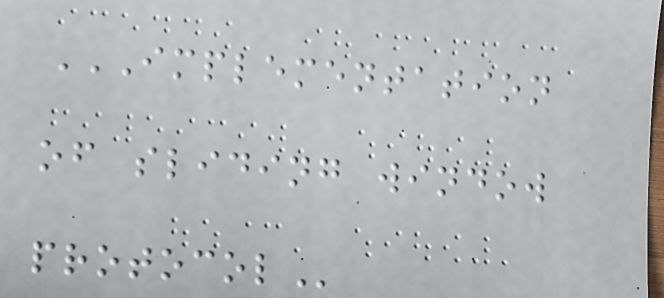IMPLEMENTATION
OF SLIDING WINDOW
PROTOCOL
